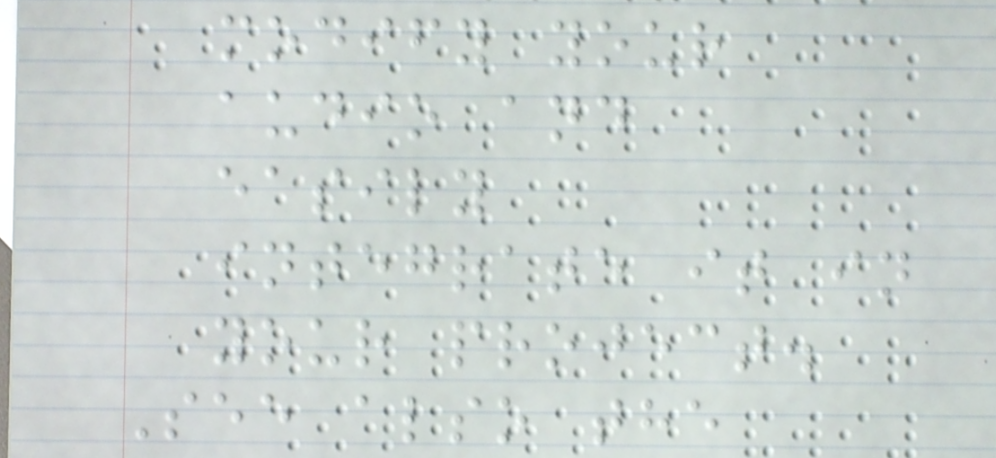modify your
audio and
easily
integrate it in
your project.
See also the
